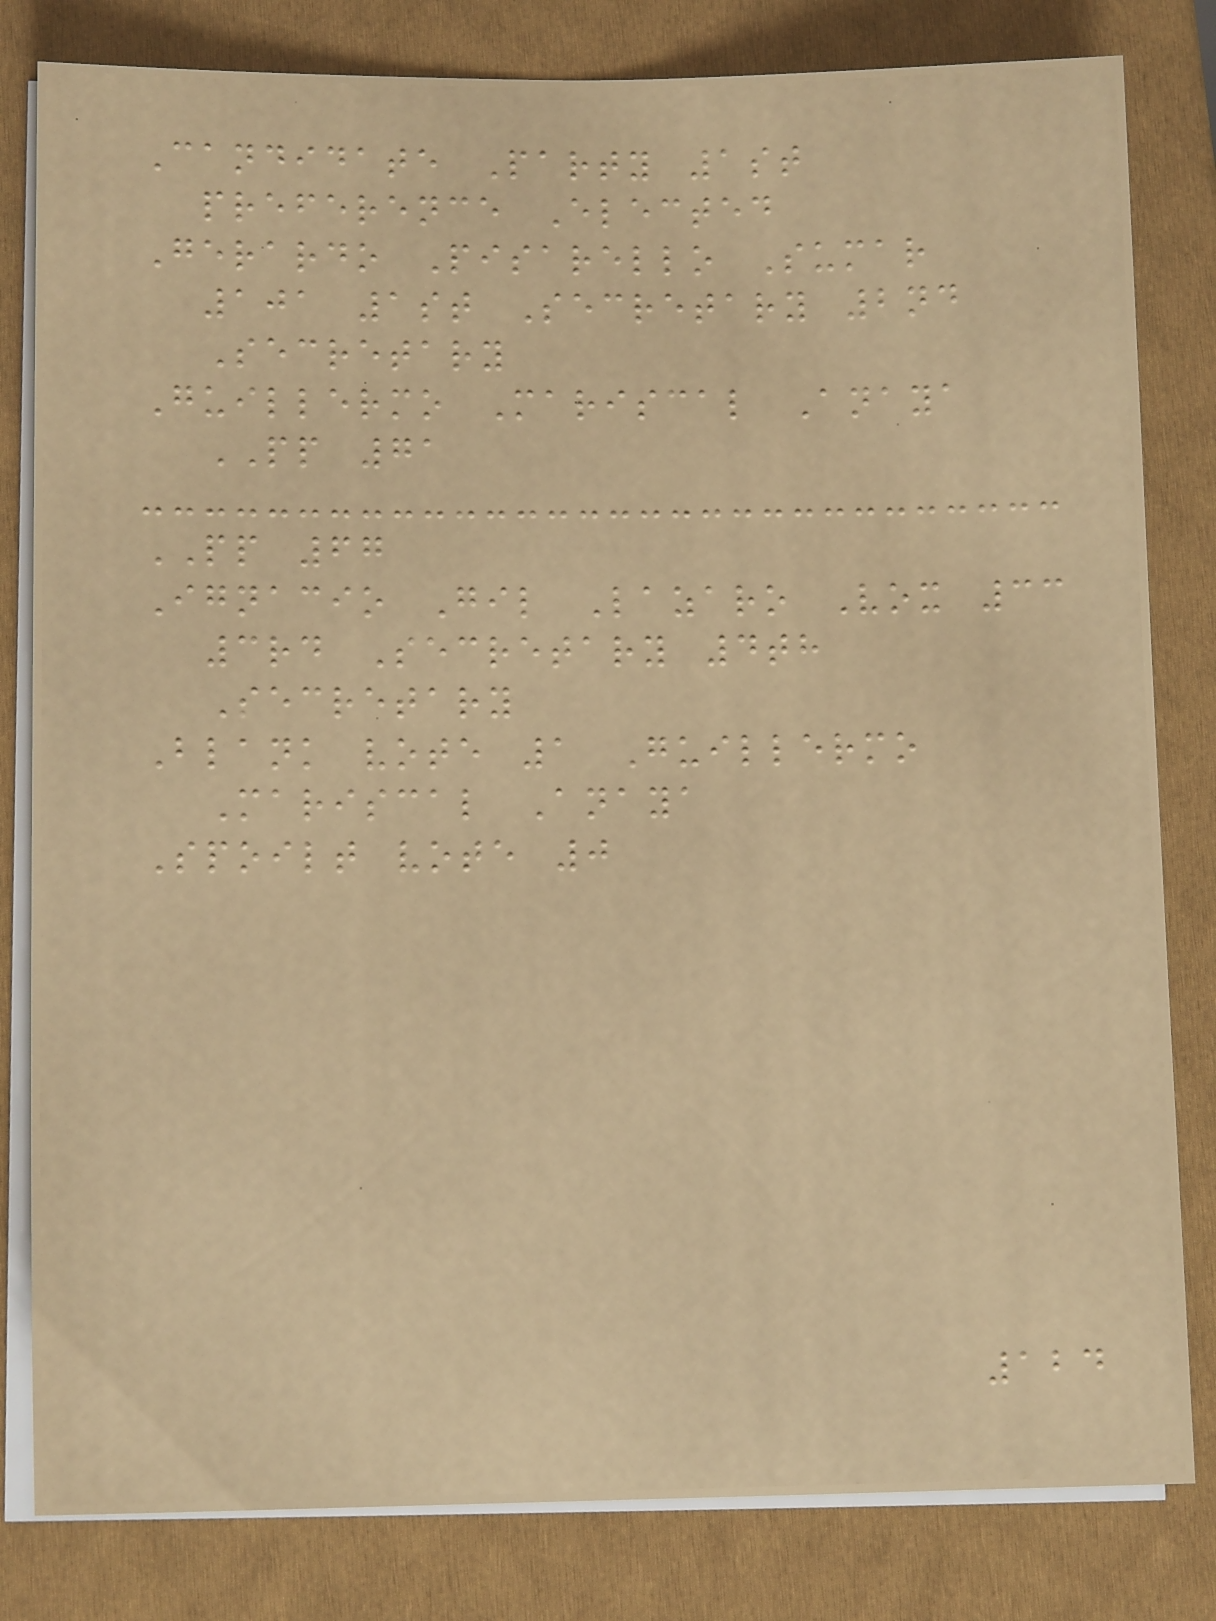Candidate Party 1st
preference Elected
Gerardo Pisarello Sumar
101 1st Secretary 2nd
Secretary
Guillermo Mariscal Anaya
PP 71
PP 67
Ignacio Gil Lazaro Vox 33
3rd Secretary 4th
Secretary
Blank vote 1 Guillermo
Mariscal Anaya
Spoilt vote 0
124
